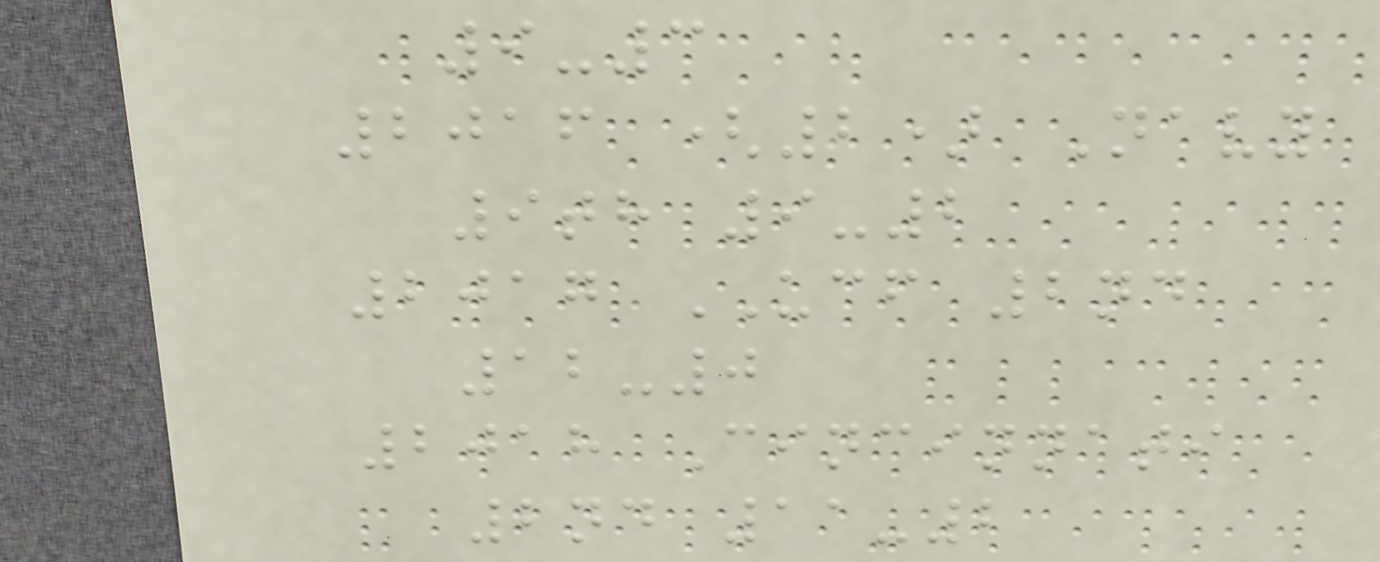9-3
2016 (2) Navy
9th 9-2
2017 UCF 2nd
12-0
2018 Cincinnati
2nd 11-2
